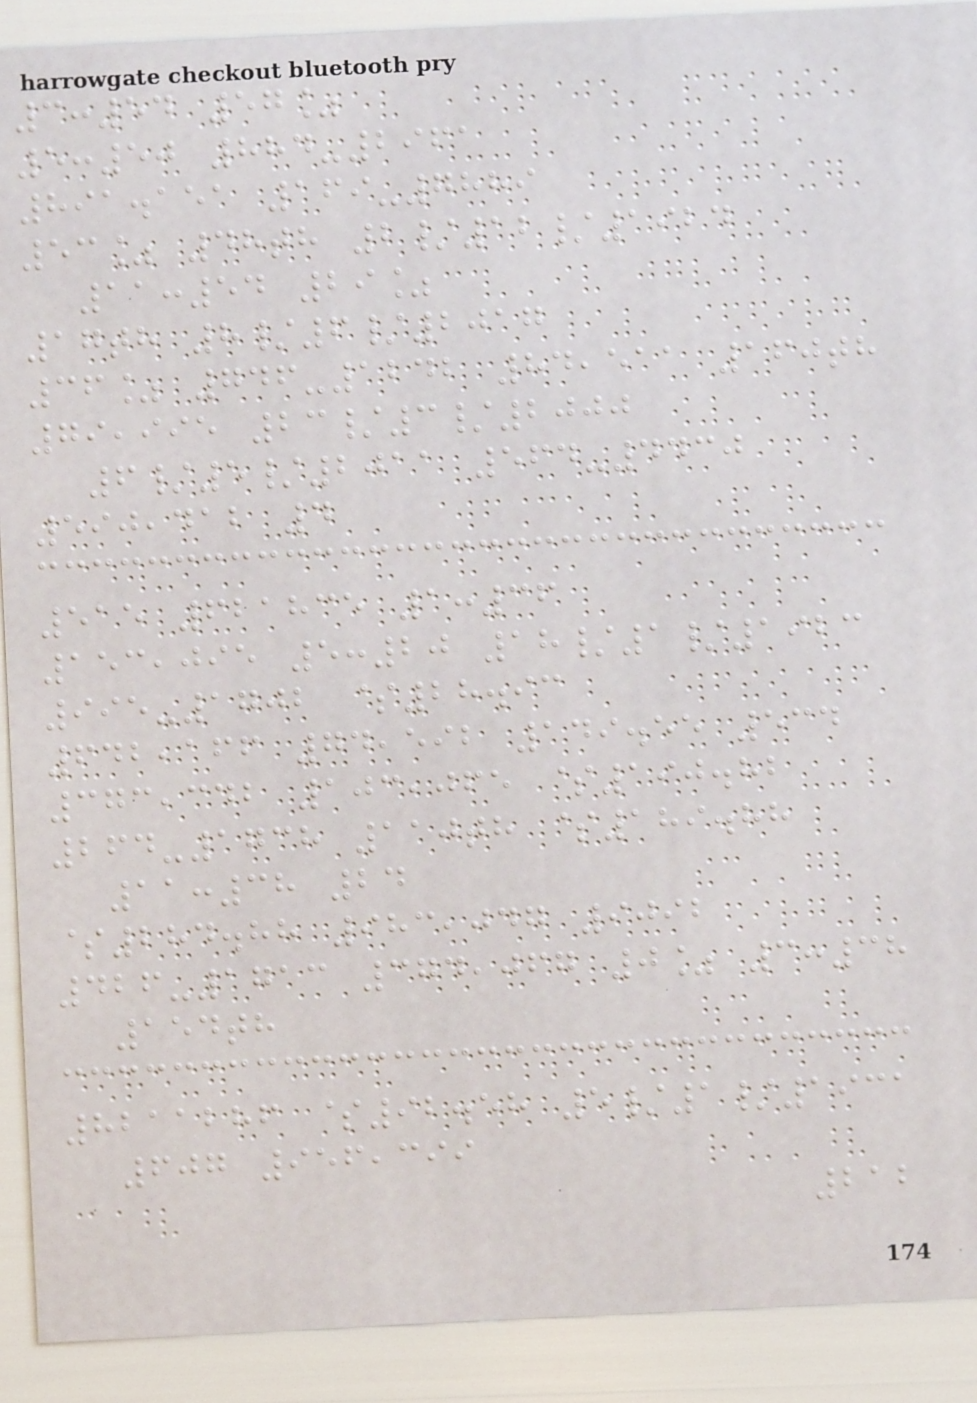3:54 57%
5:50 884-2961
891.151 169-7889
53% 48th 2/12/1924
11:54 29%
17th 8/6/2017
36% 746-1242 84,511 160th
79,995 23/3/2000
6/5/2011 564-4430
590,412 4
515 621835 1:36
153,095 5:20 18/1/1923
995-1702 $28.93
642,166 74,592 149.55 534
373,342 103,065 $190.82
264-1738 110th $189.88
11:38 24
$284.88 983,047 9092
426-1713 374,067 0% 3:38
154th
8211286 $92.58 5/1/1931
607 956,399
212
